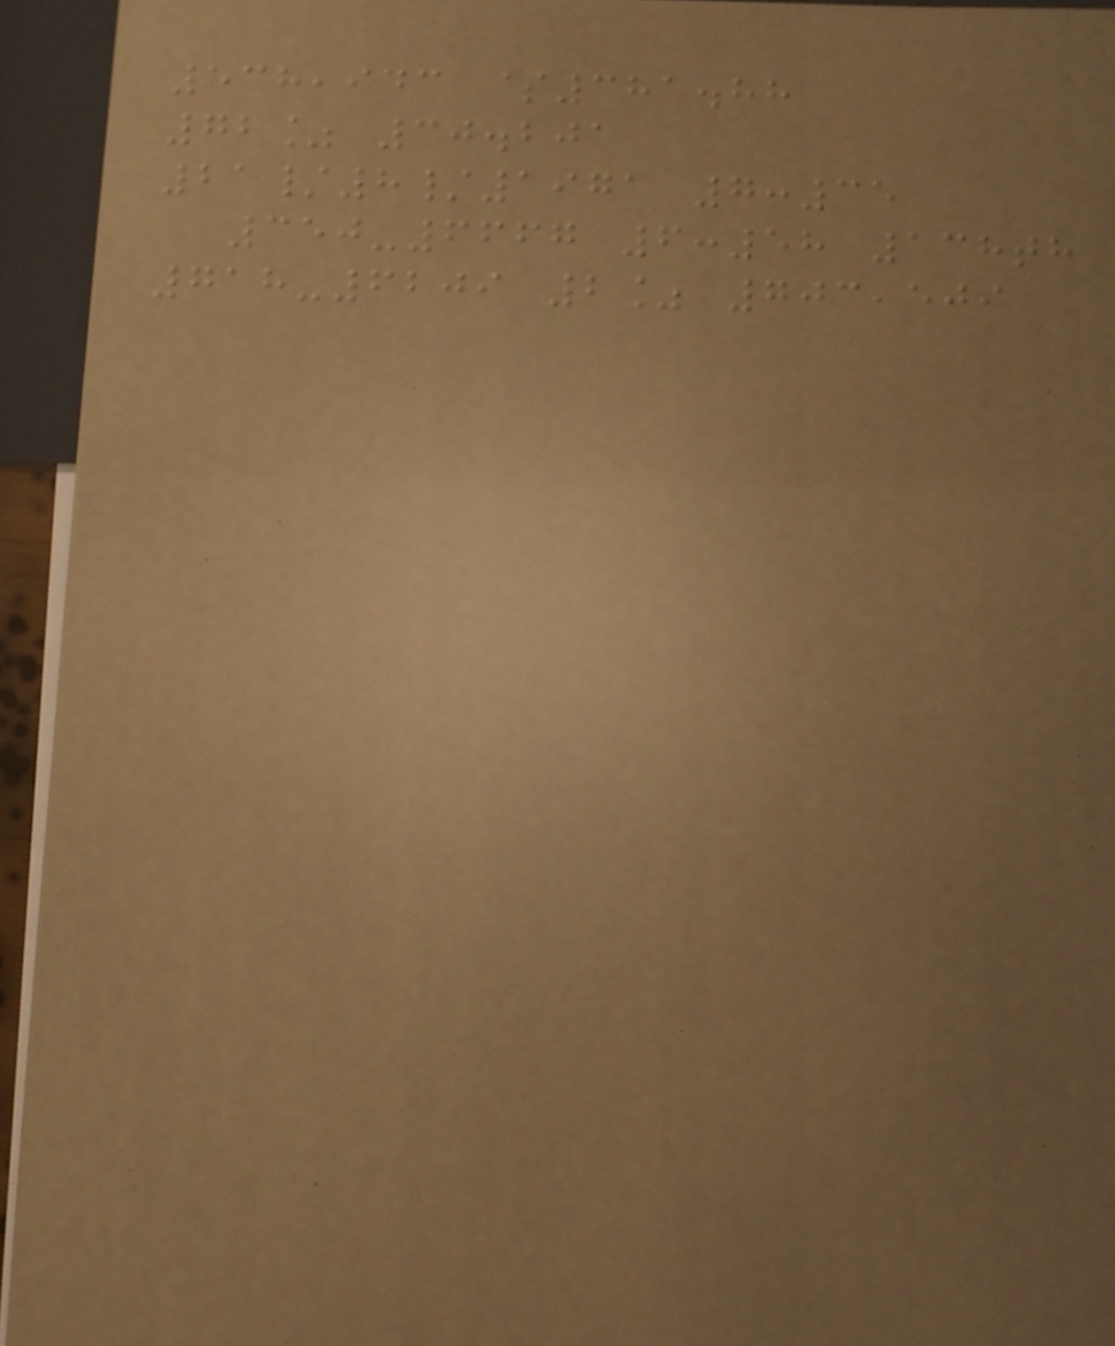538,943 $381.88
72% 30.201
21/8/1971 7:35
350-6667 6:58 138th
718-6209 2% 703,509
